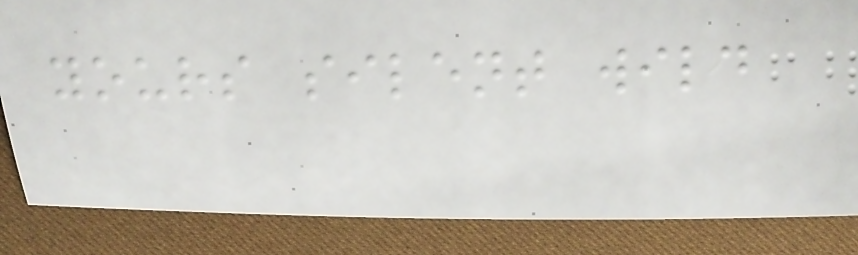yours silent wild
